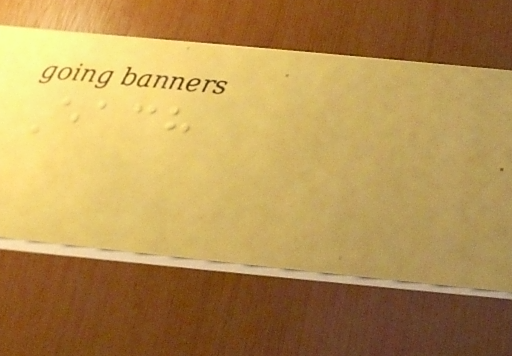Each
